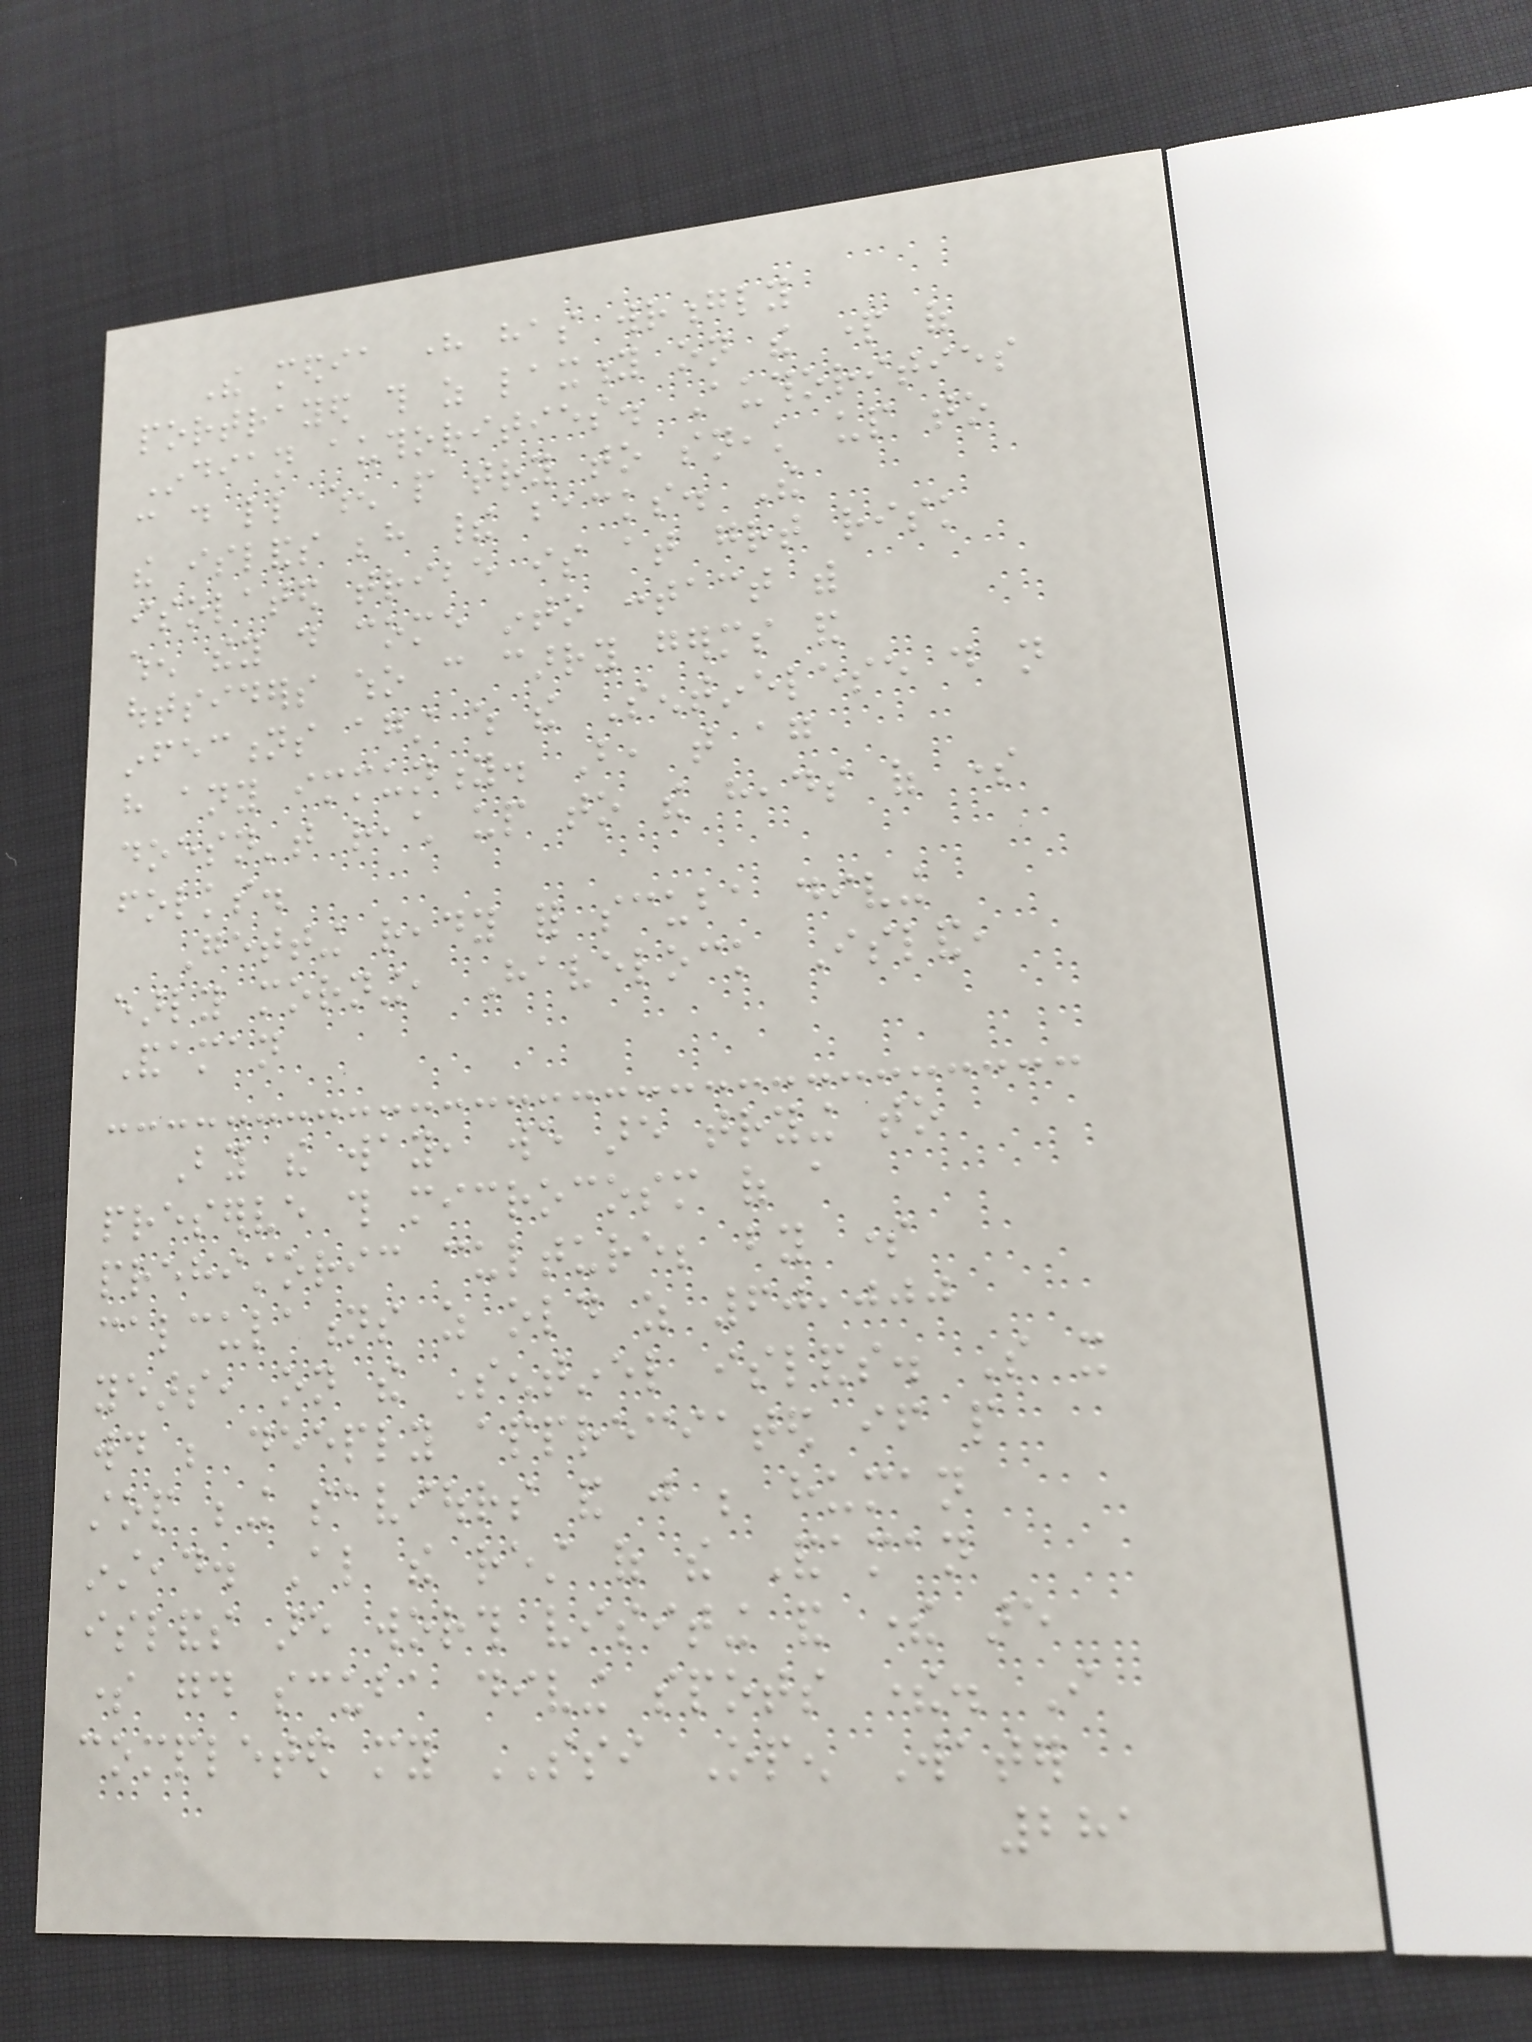The media here has wrongly
portrayed this as laxity on the part of
Indian authorities. Authorities
can do little when people try to sneak up to
the islands behind their backs. The
isolated tribe is at great risk
when they do come into contact with
outsiders who can carry germs and
infections against which the Sentinelese do not
have any immunity. But, that again
doesn't reach up to the heads of some
folks.
Getting ready for scuba diving
early morning, Havelock Island,
Andaman
By the way, we are trying to
preserve this microcosm of a
prehistoric culture; by some
calculations as old as 60,000
years, on the Sentinel islands. So it
would be deeply appreciated if people
stop being saviours and just be human
instead. Also the rest of the Andaman
islands are worth visiting and there are
some good scuba diving spots there. I
completed my SSI Open Water
281
